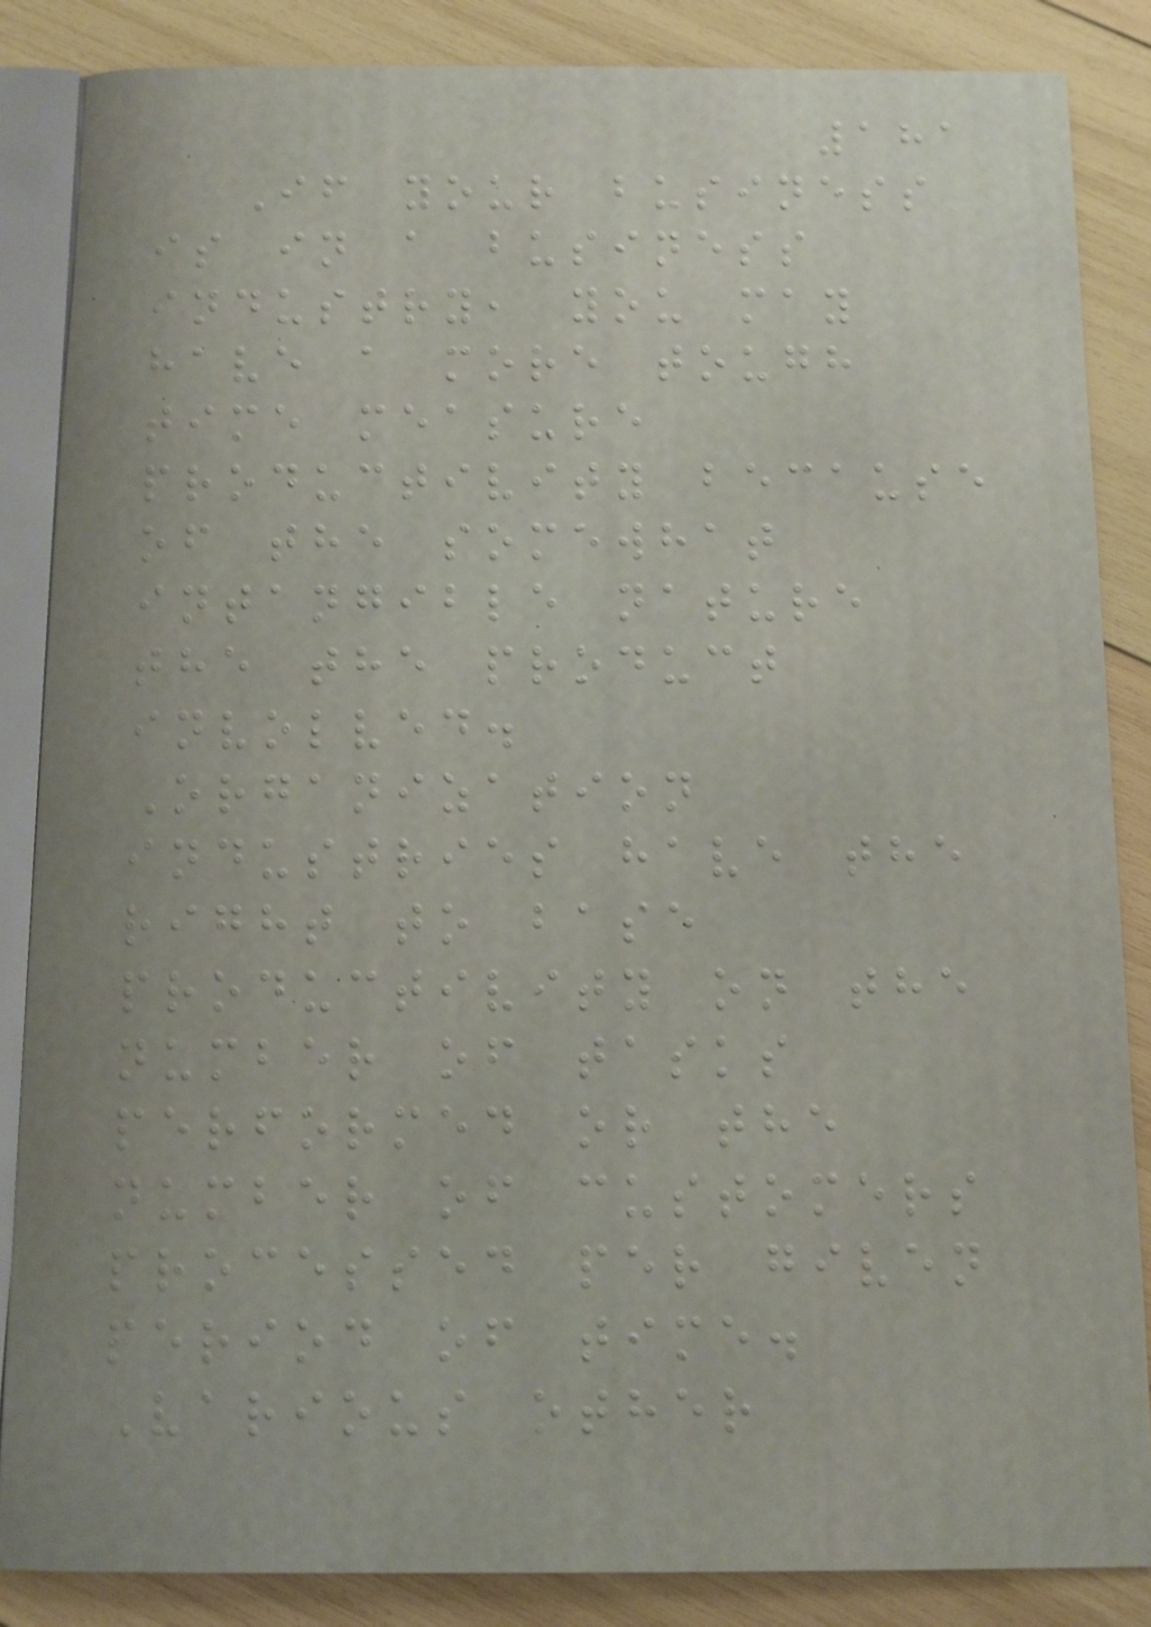181
If your business
is in a business
industry, you may
have a more tough
time measure
productivity because
of the somewhat
intangible nature
the the product
involved.
Organization
industries have the
right to base
productivity on the
number of tasks
performed or the
number of customers
processed per given
period of time.
Various other
